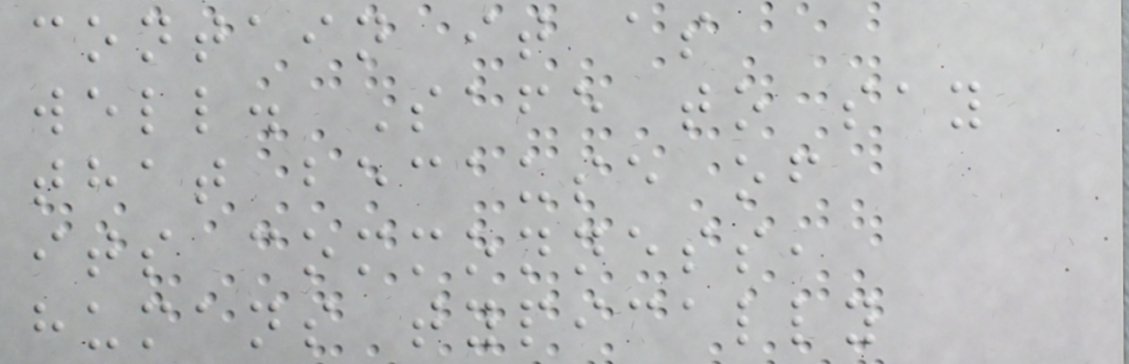contain it as
well. Safe to say
that because of
its commonness,
humans typically
